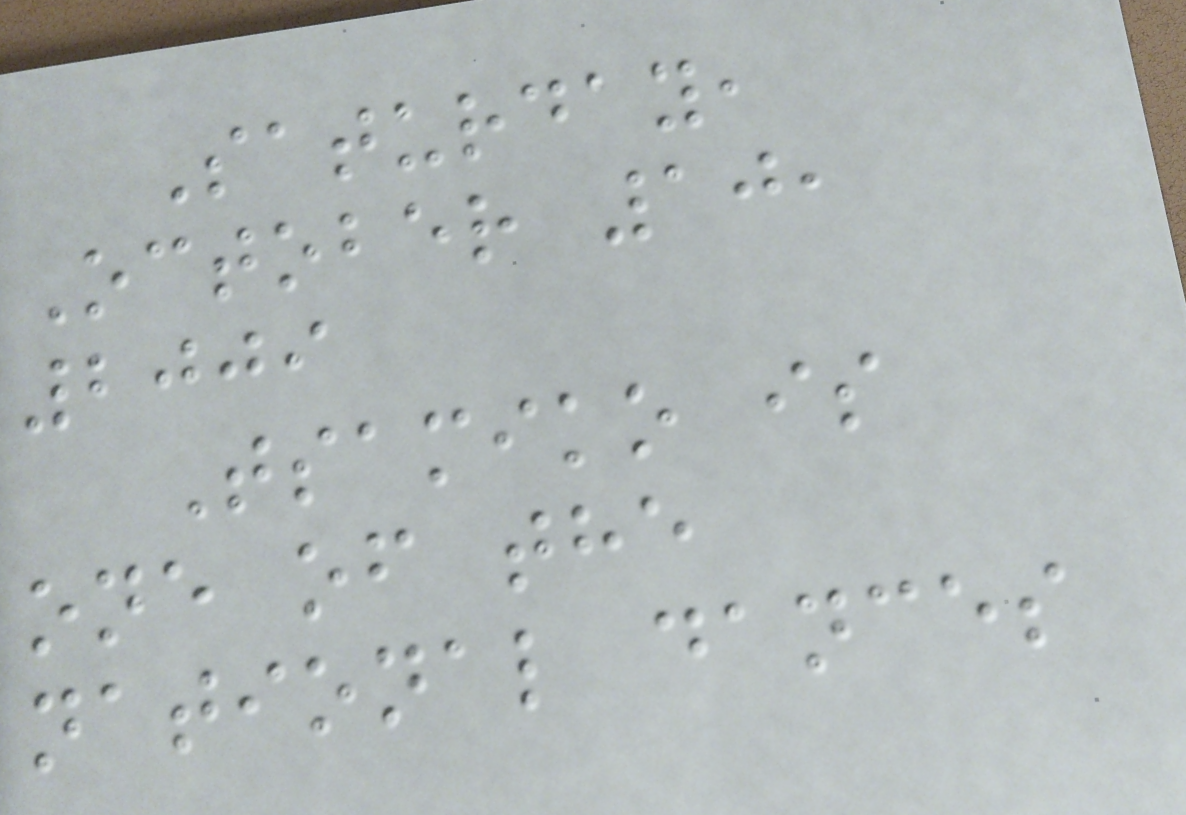Saturday,
October 10,
2009
Tsamiko is
one of the
national dances
